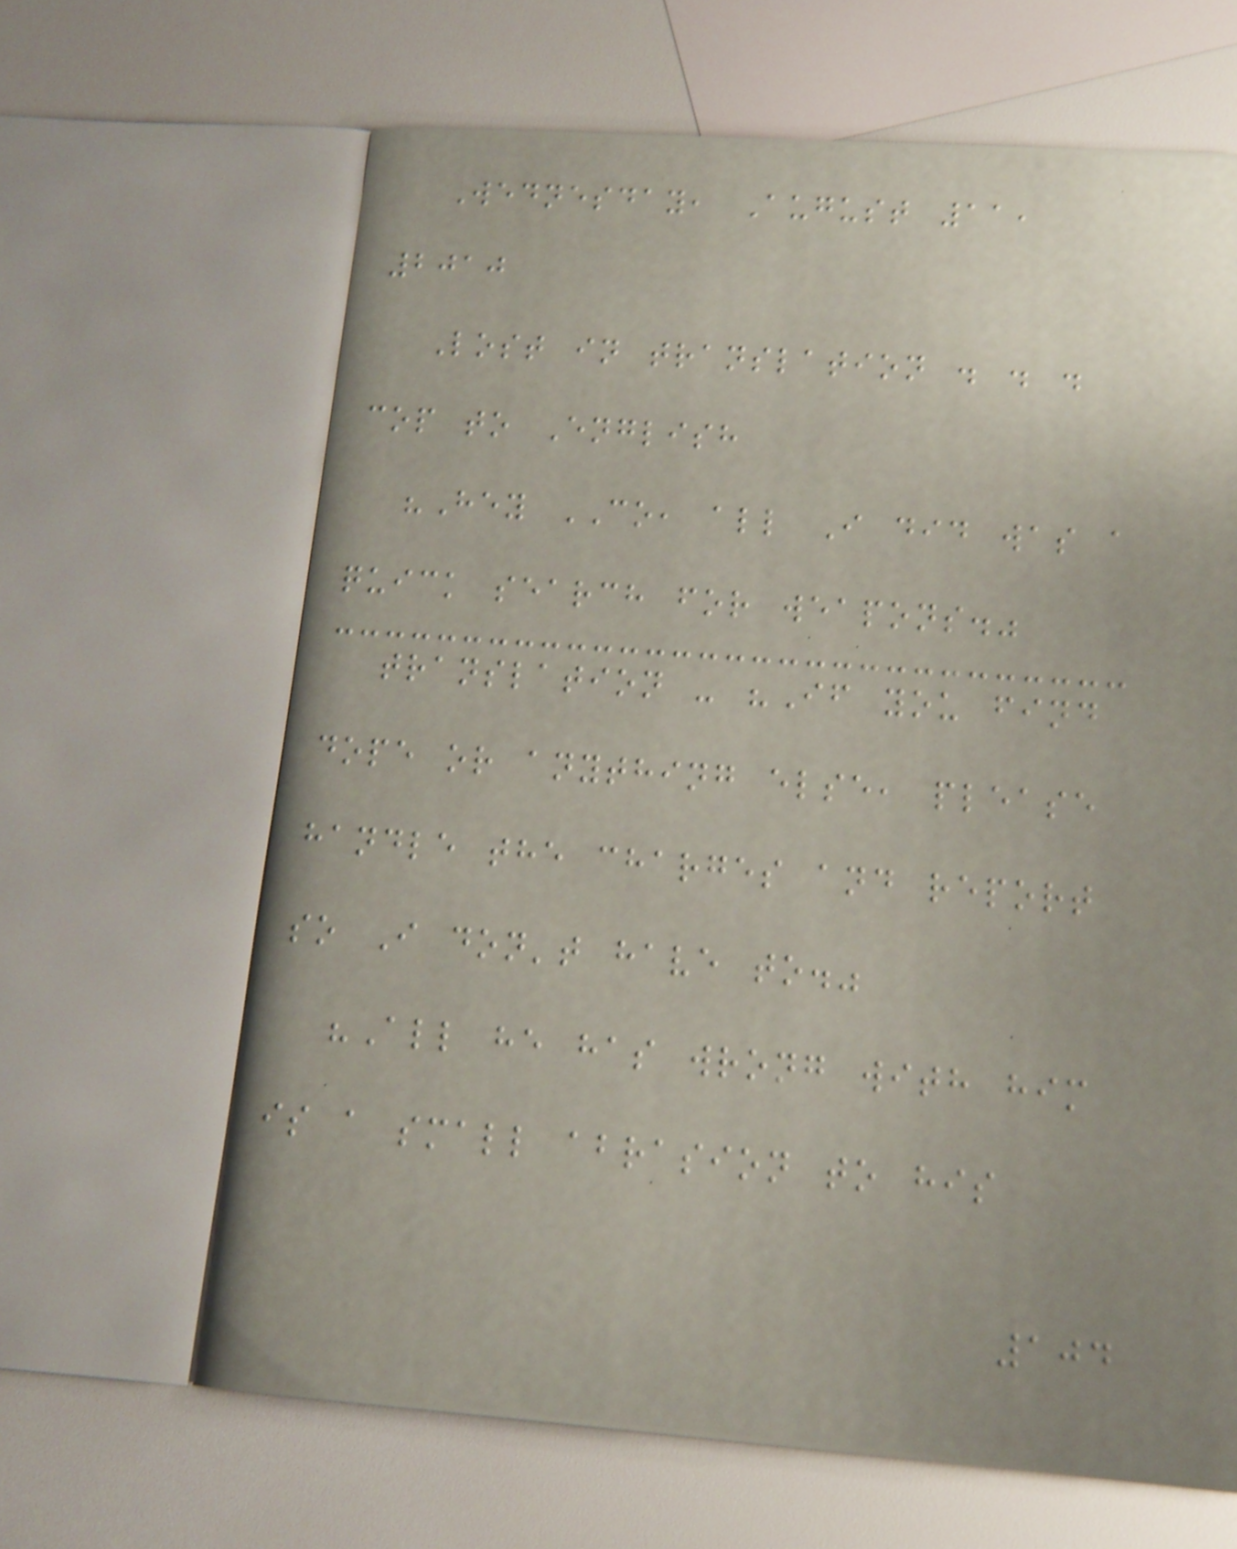Wednesday, August 11,
2010
Lost in translation . . .
cop to English
"Hey CO, all I did was a
quick search for weapons."
translation - "If you find
dope or anything else, please
handle the charges and report
so I don't have to."
"All he has wrong with him
is a small abrasion to his
104
